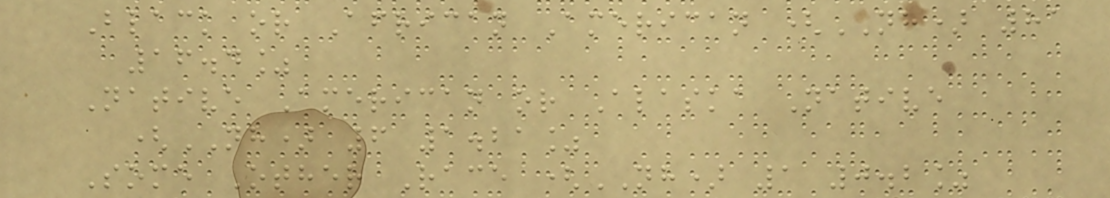Black or African American (NH) 81
16.4%
Native American or Alaska Native
(NH) 6 1.21%
Some Other Race (NH) 1 0.2%
